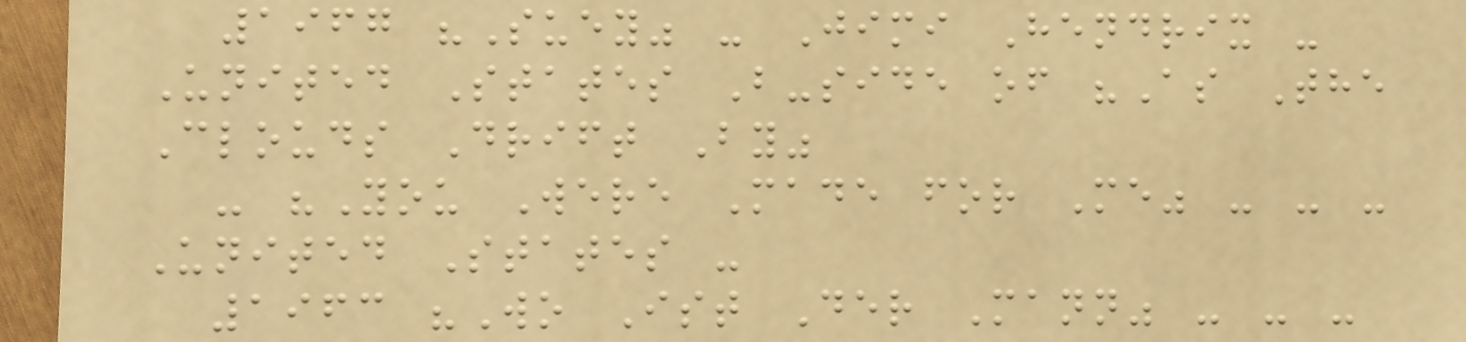1967 "Suey" - Jimi Hendrix -
United States B-side of "As The
Clouds Drift By"
- "You Were Made for Me" - - -
United States -
1963 "Wo Ist Der Mann" - - -
